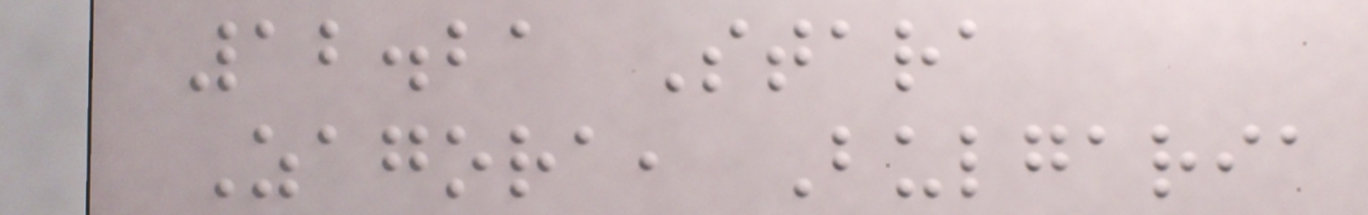12.21 Stara
Zagora, Bulgaria
